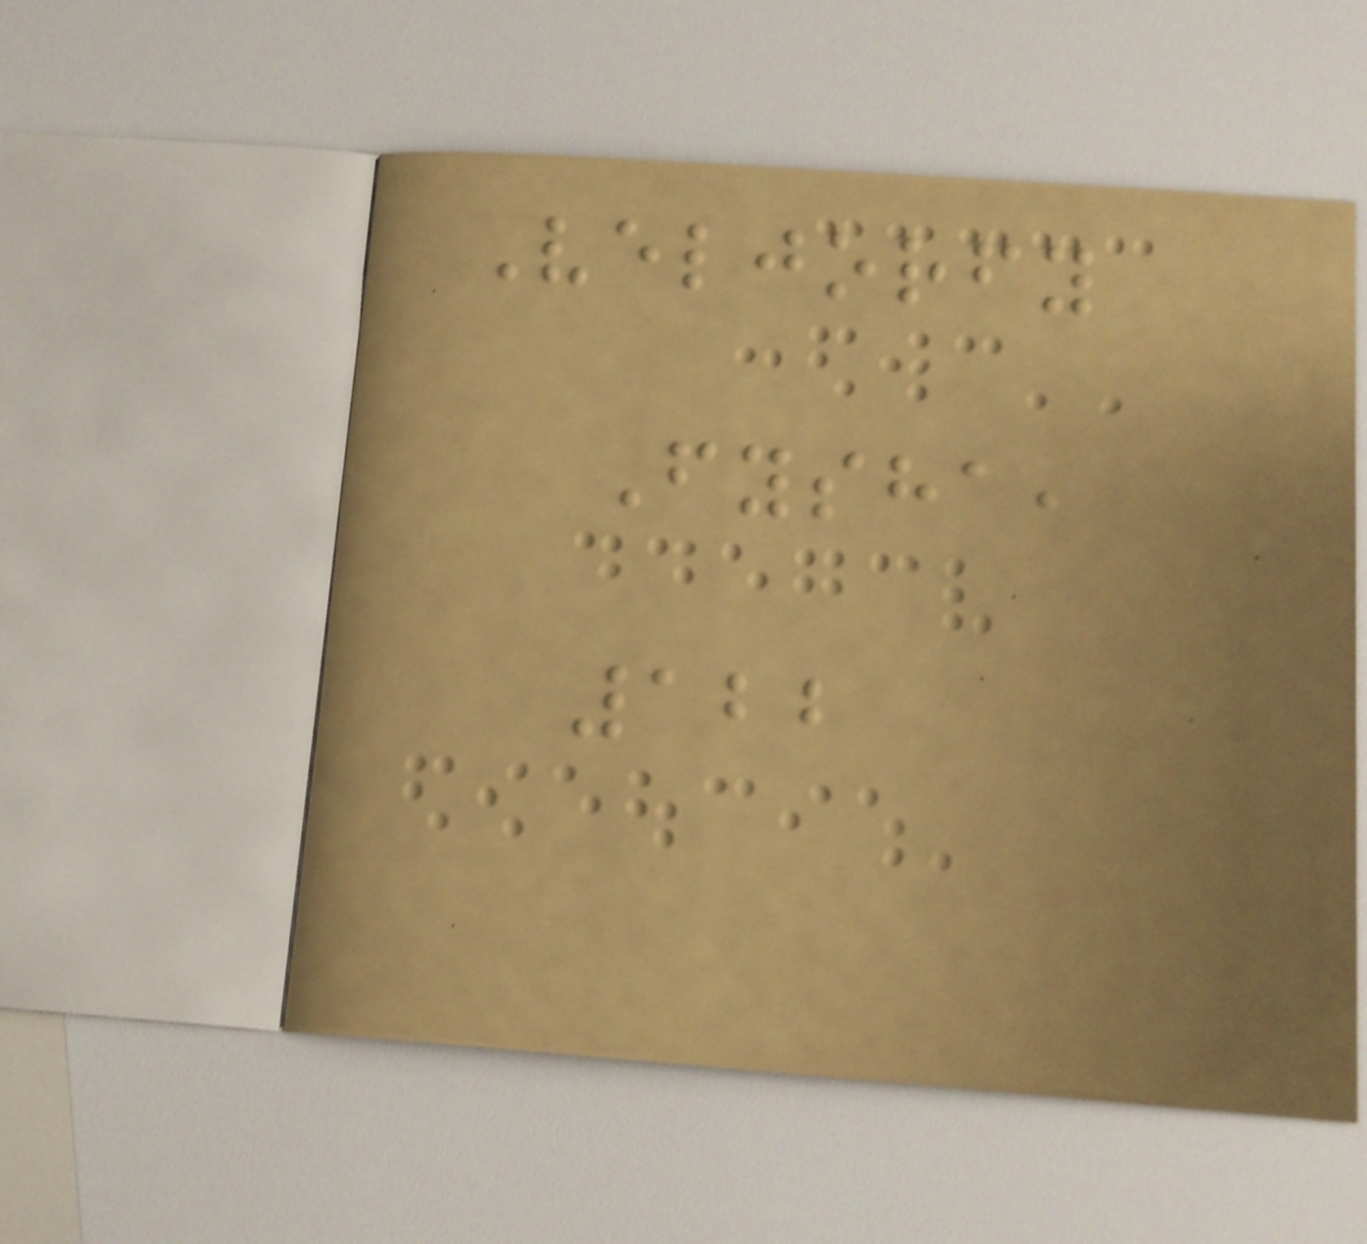Veljorfy
Fysha,
122
